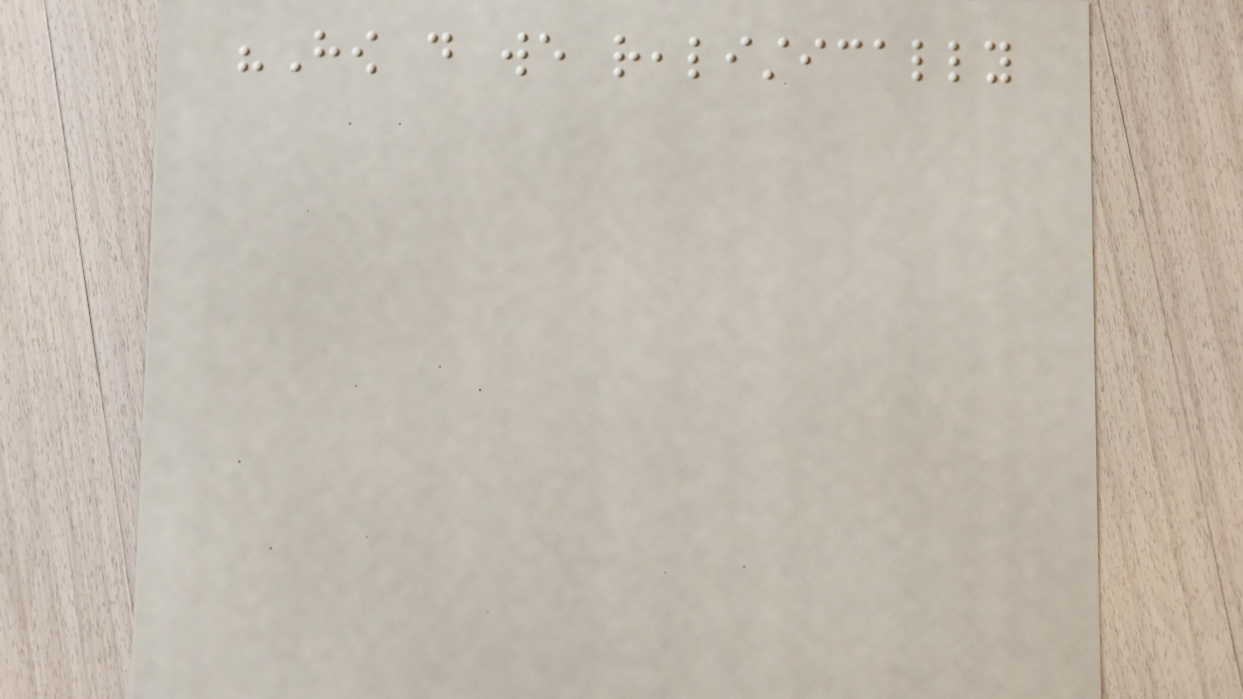"How do we realistically
